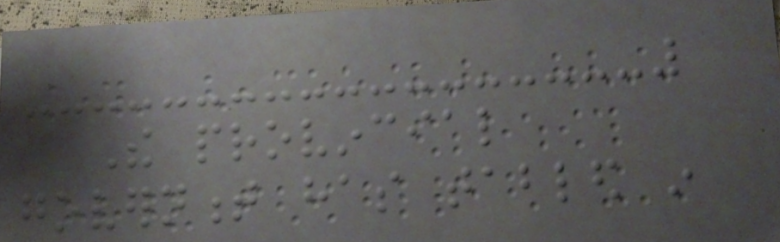The provincial
government has tabled in
